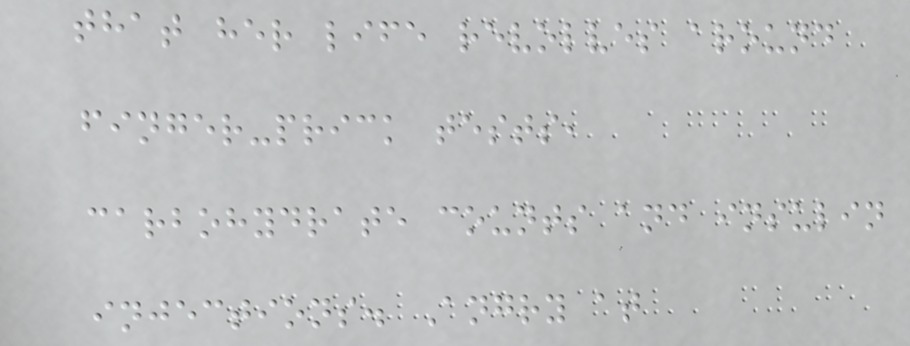that her life revolves around
finger-prick tests,
carbohydrate counts and insulin
injections. Angry at
